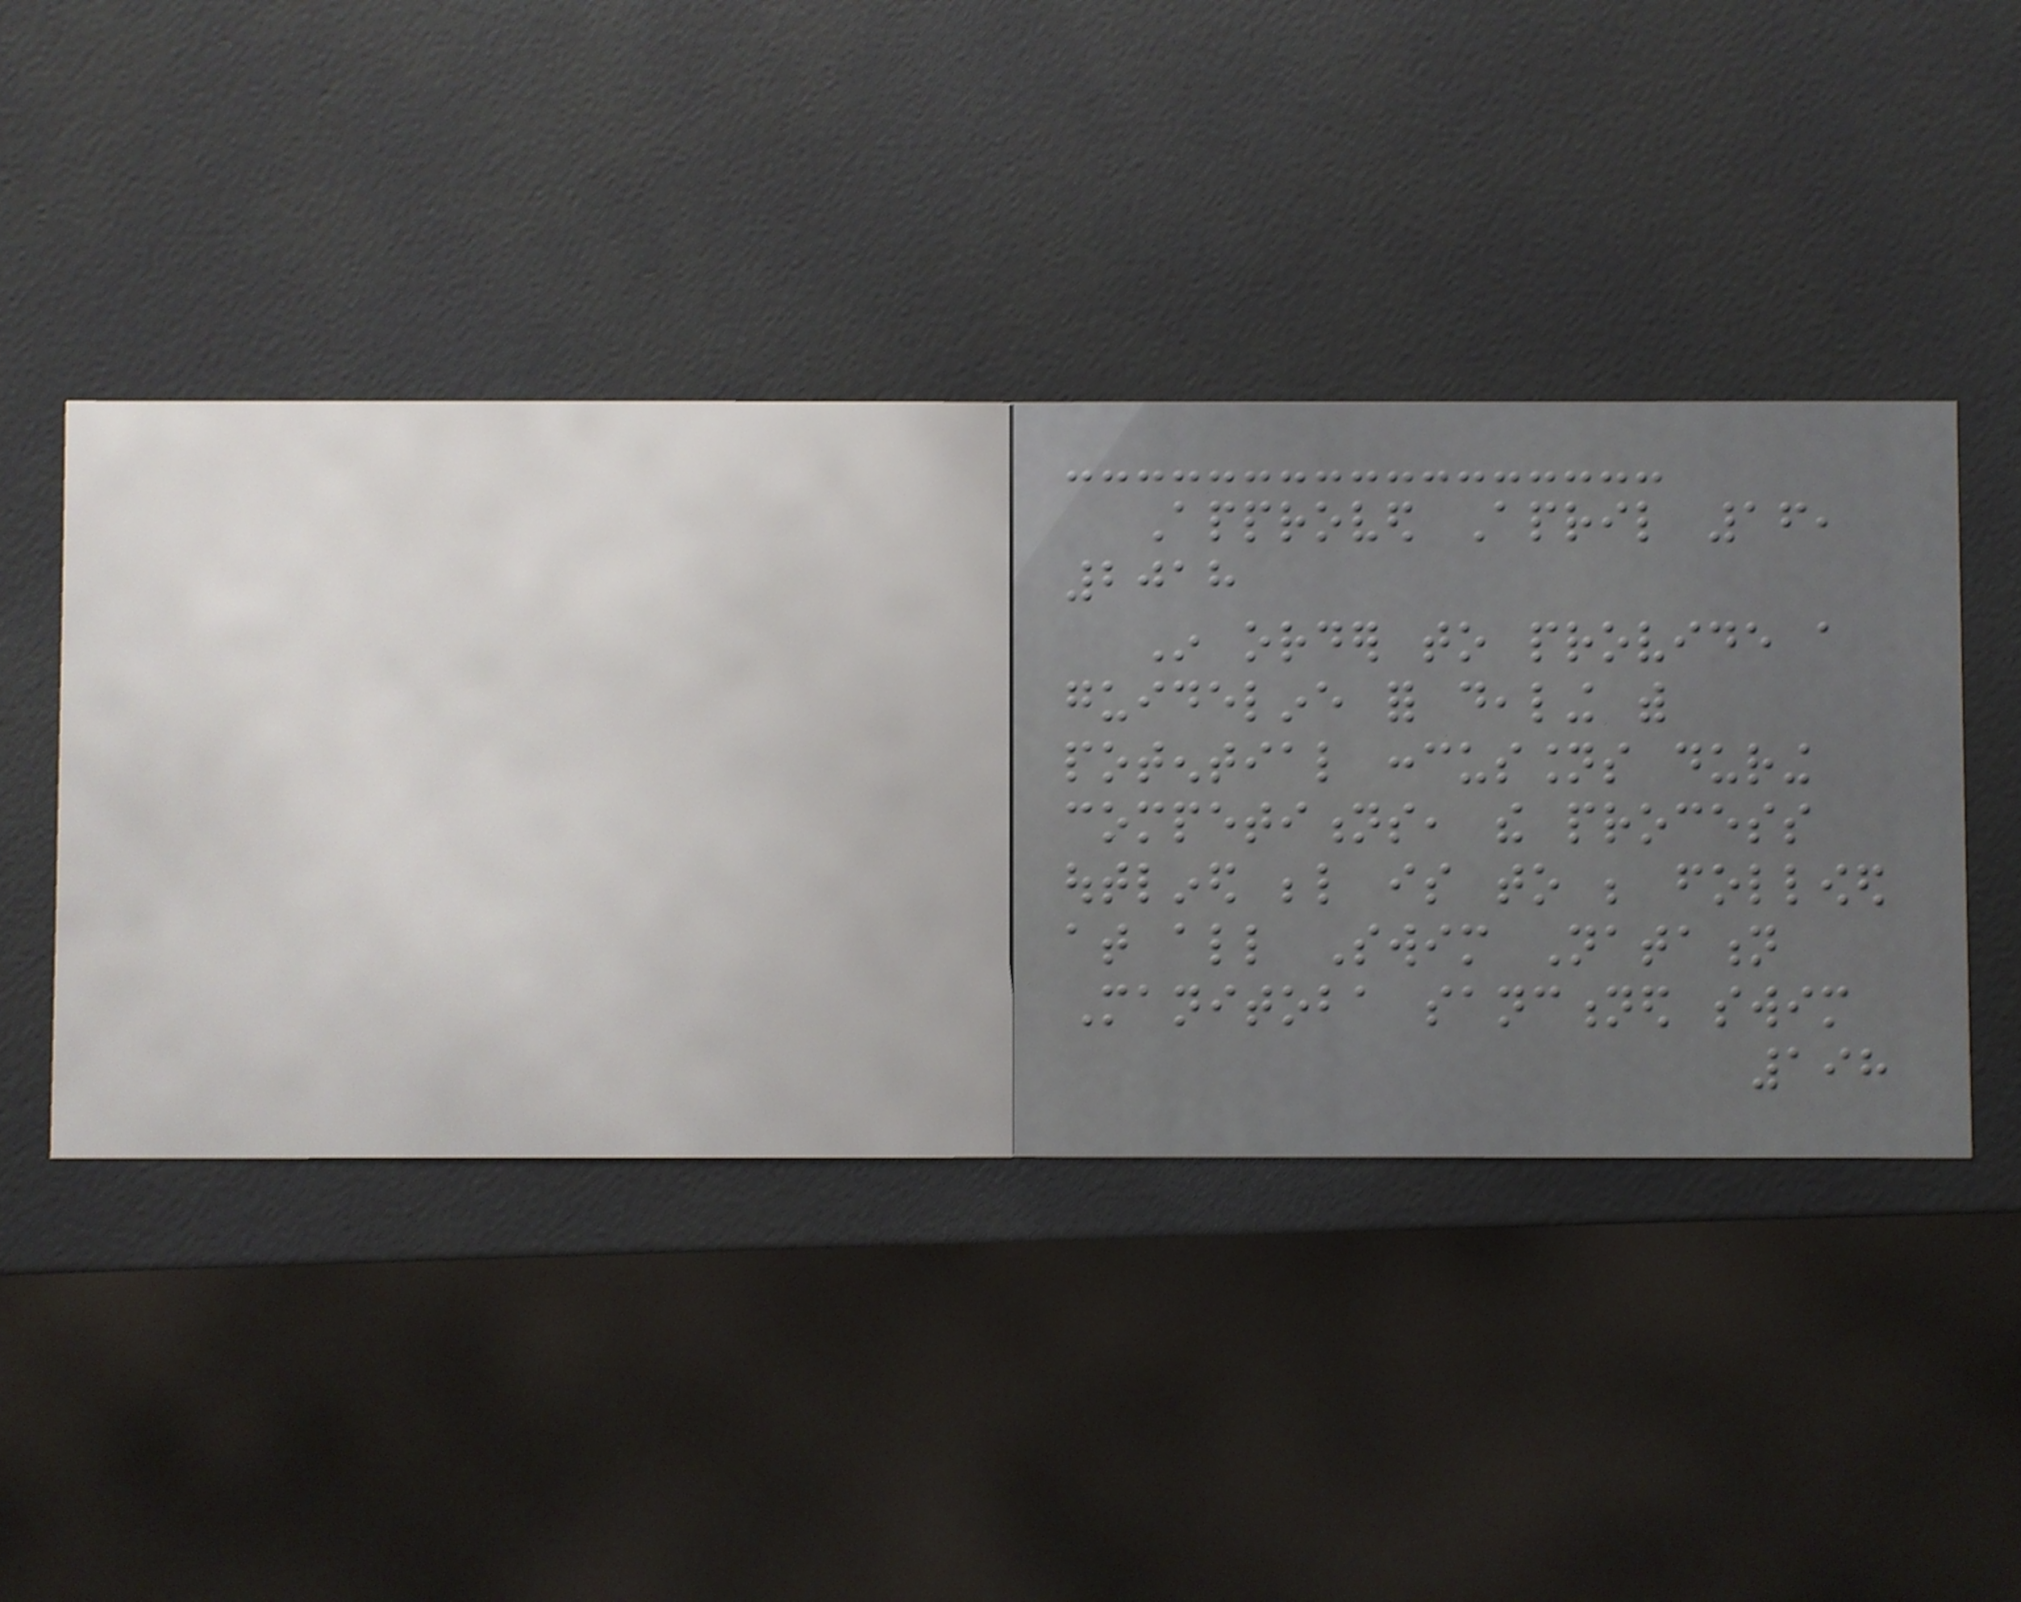Approved April 16,
2018
In order to provide a
guideline for dealing with
potential concussions during
competitions, the process
outlined below is to be followed
at all Swim Natation
Manitoba sanctioned swim
198
